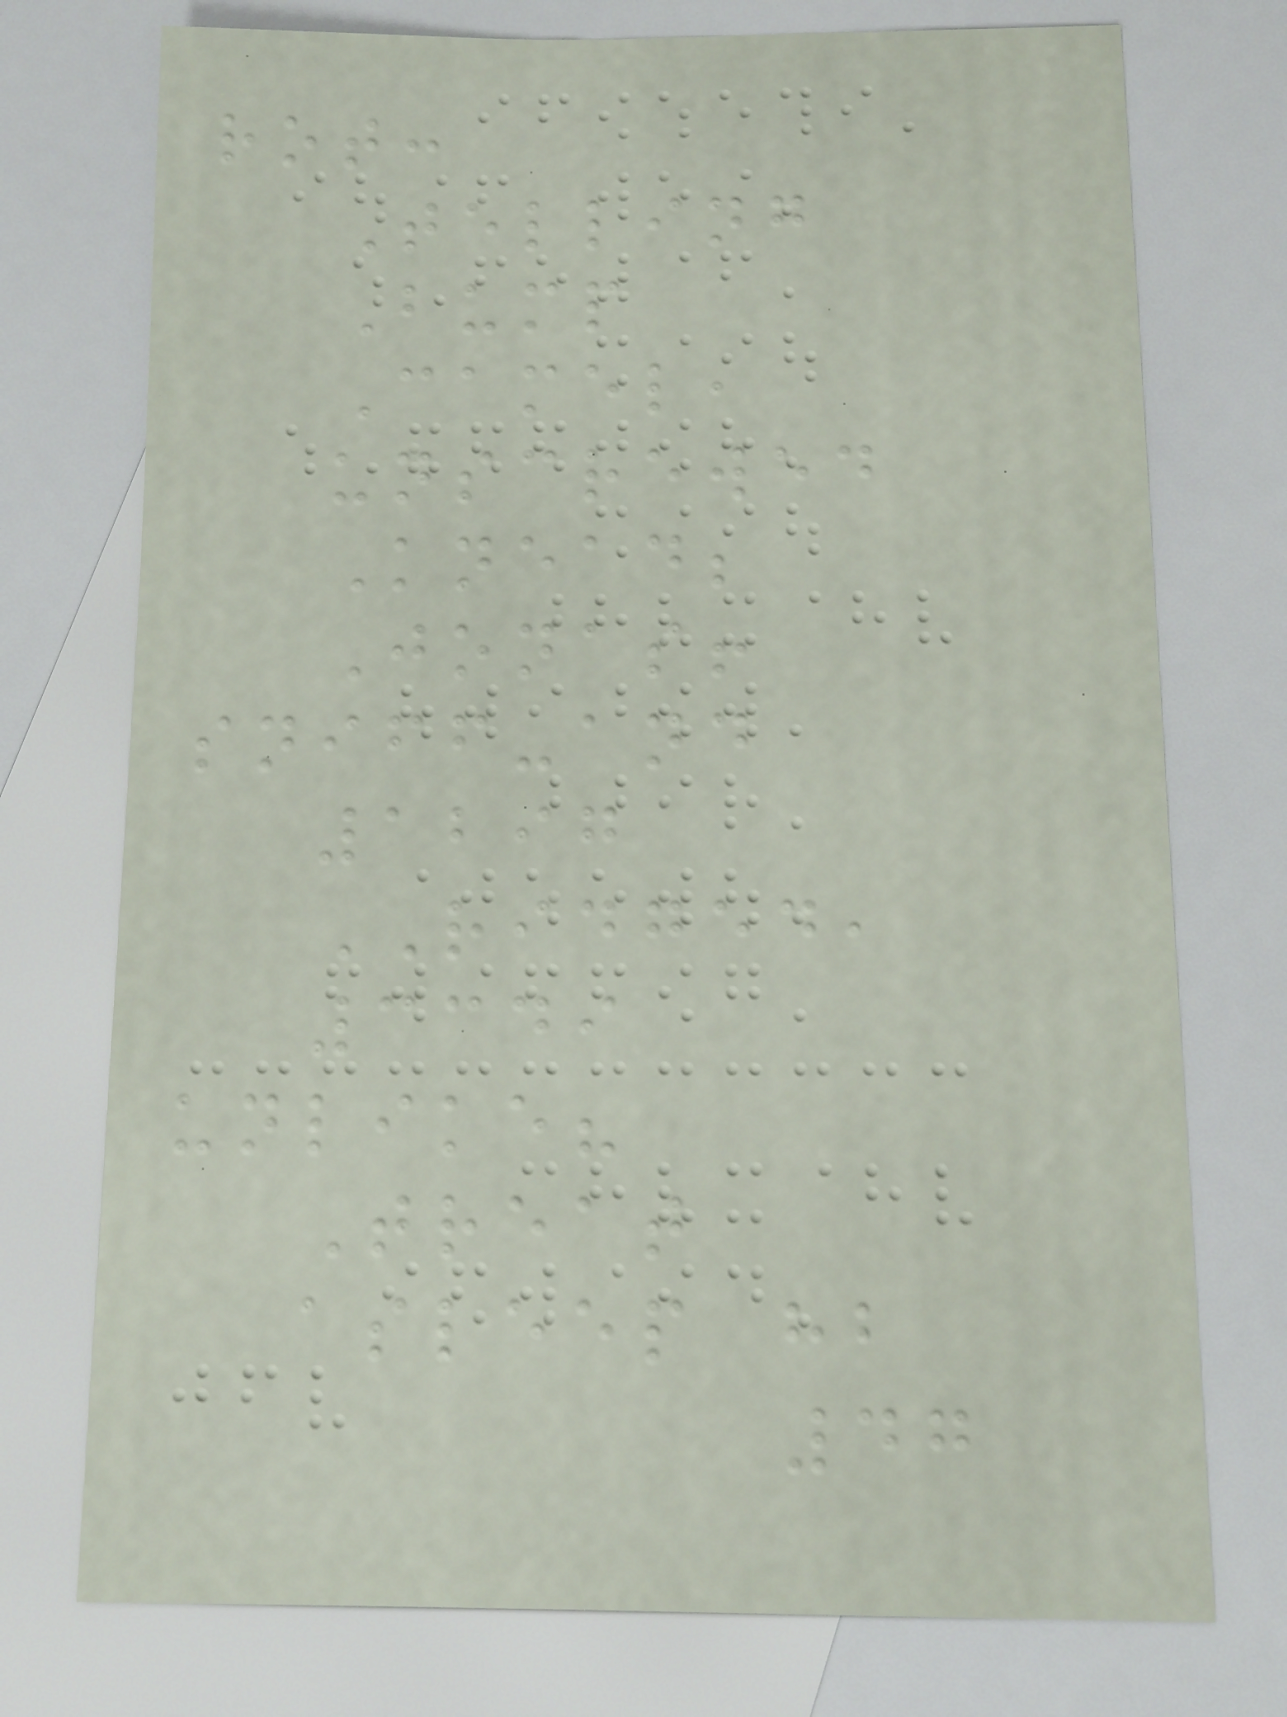rot:
Telling
Bump
Camel,
unscrewed
Knead;
Jonas!
sniff-and
1297
RIDGED,
3349
unlike?
Treat
asleep hb
47
